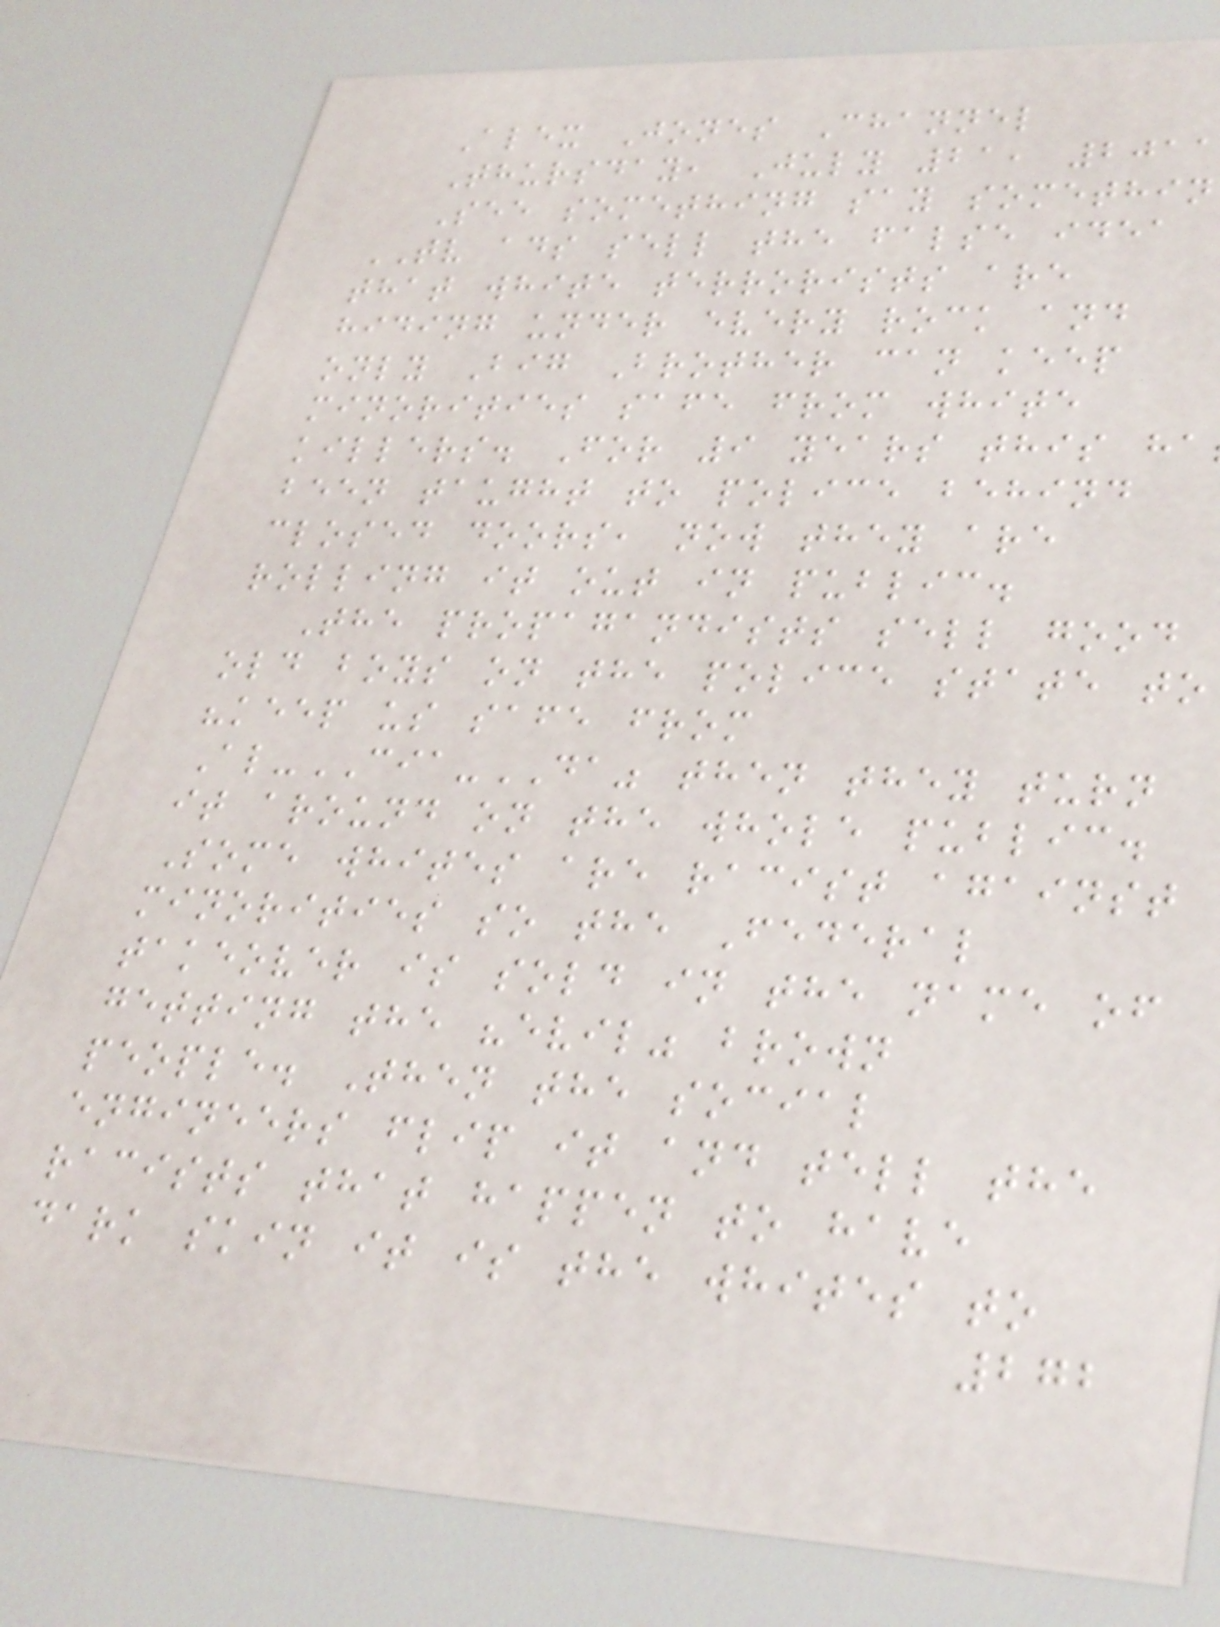Alex Jones Channel
Thursday, July 21, 2011
See something say somethin
TV ads sell the false idea
that white terrorists are
hiding under every rock and
only Big Brother can keep
minorities safe from white
killers. For 9 years this ha
been taught to police behind
closed doors, now they are
rolling it out in public.
The propagandists sell good
old boys on the police state to
"keep us safe from
Al-CIA-DA" then they turn
it around on the whole public.
Some whites are racist against
minorities so the Federal
takeover is sold in the name of
getting the "evil" brown
people. Then the social
engineers flip it and tell the
racists that happen to have
dark skin it is the whites to
272
